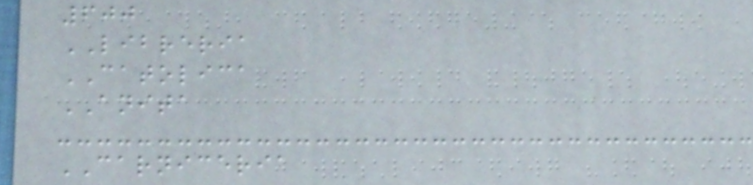600
LIBRERIA
CATOLICA
ANITA
CARNICERIA
